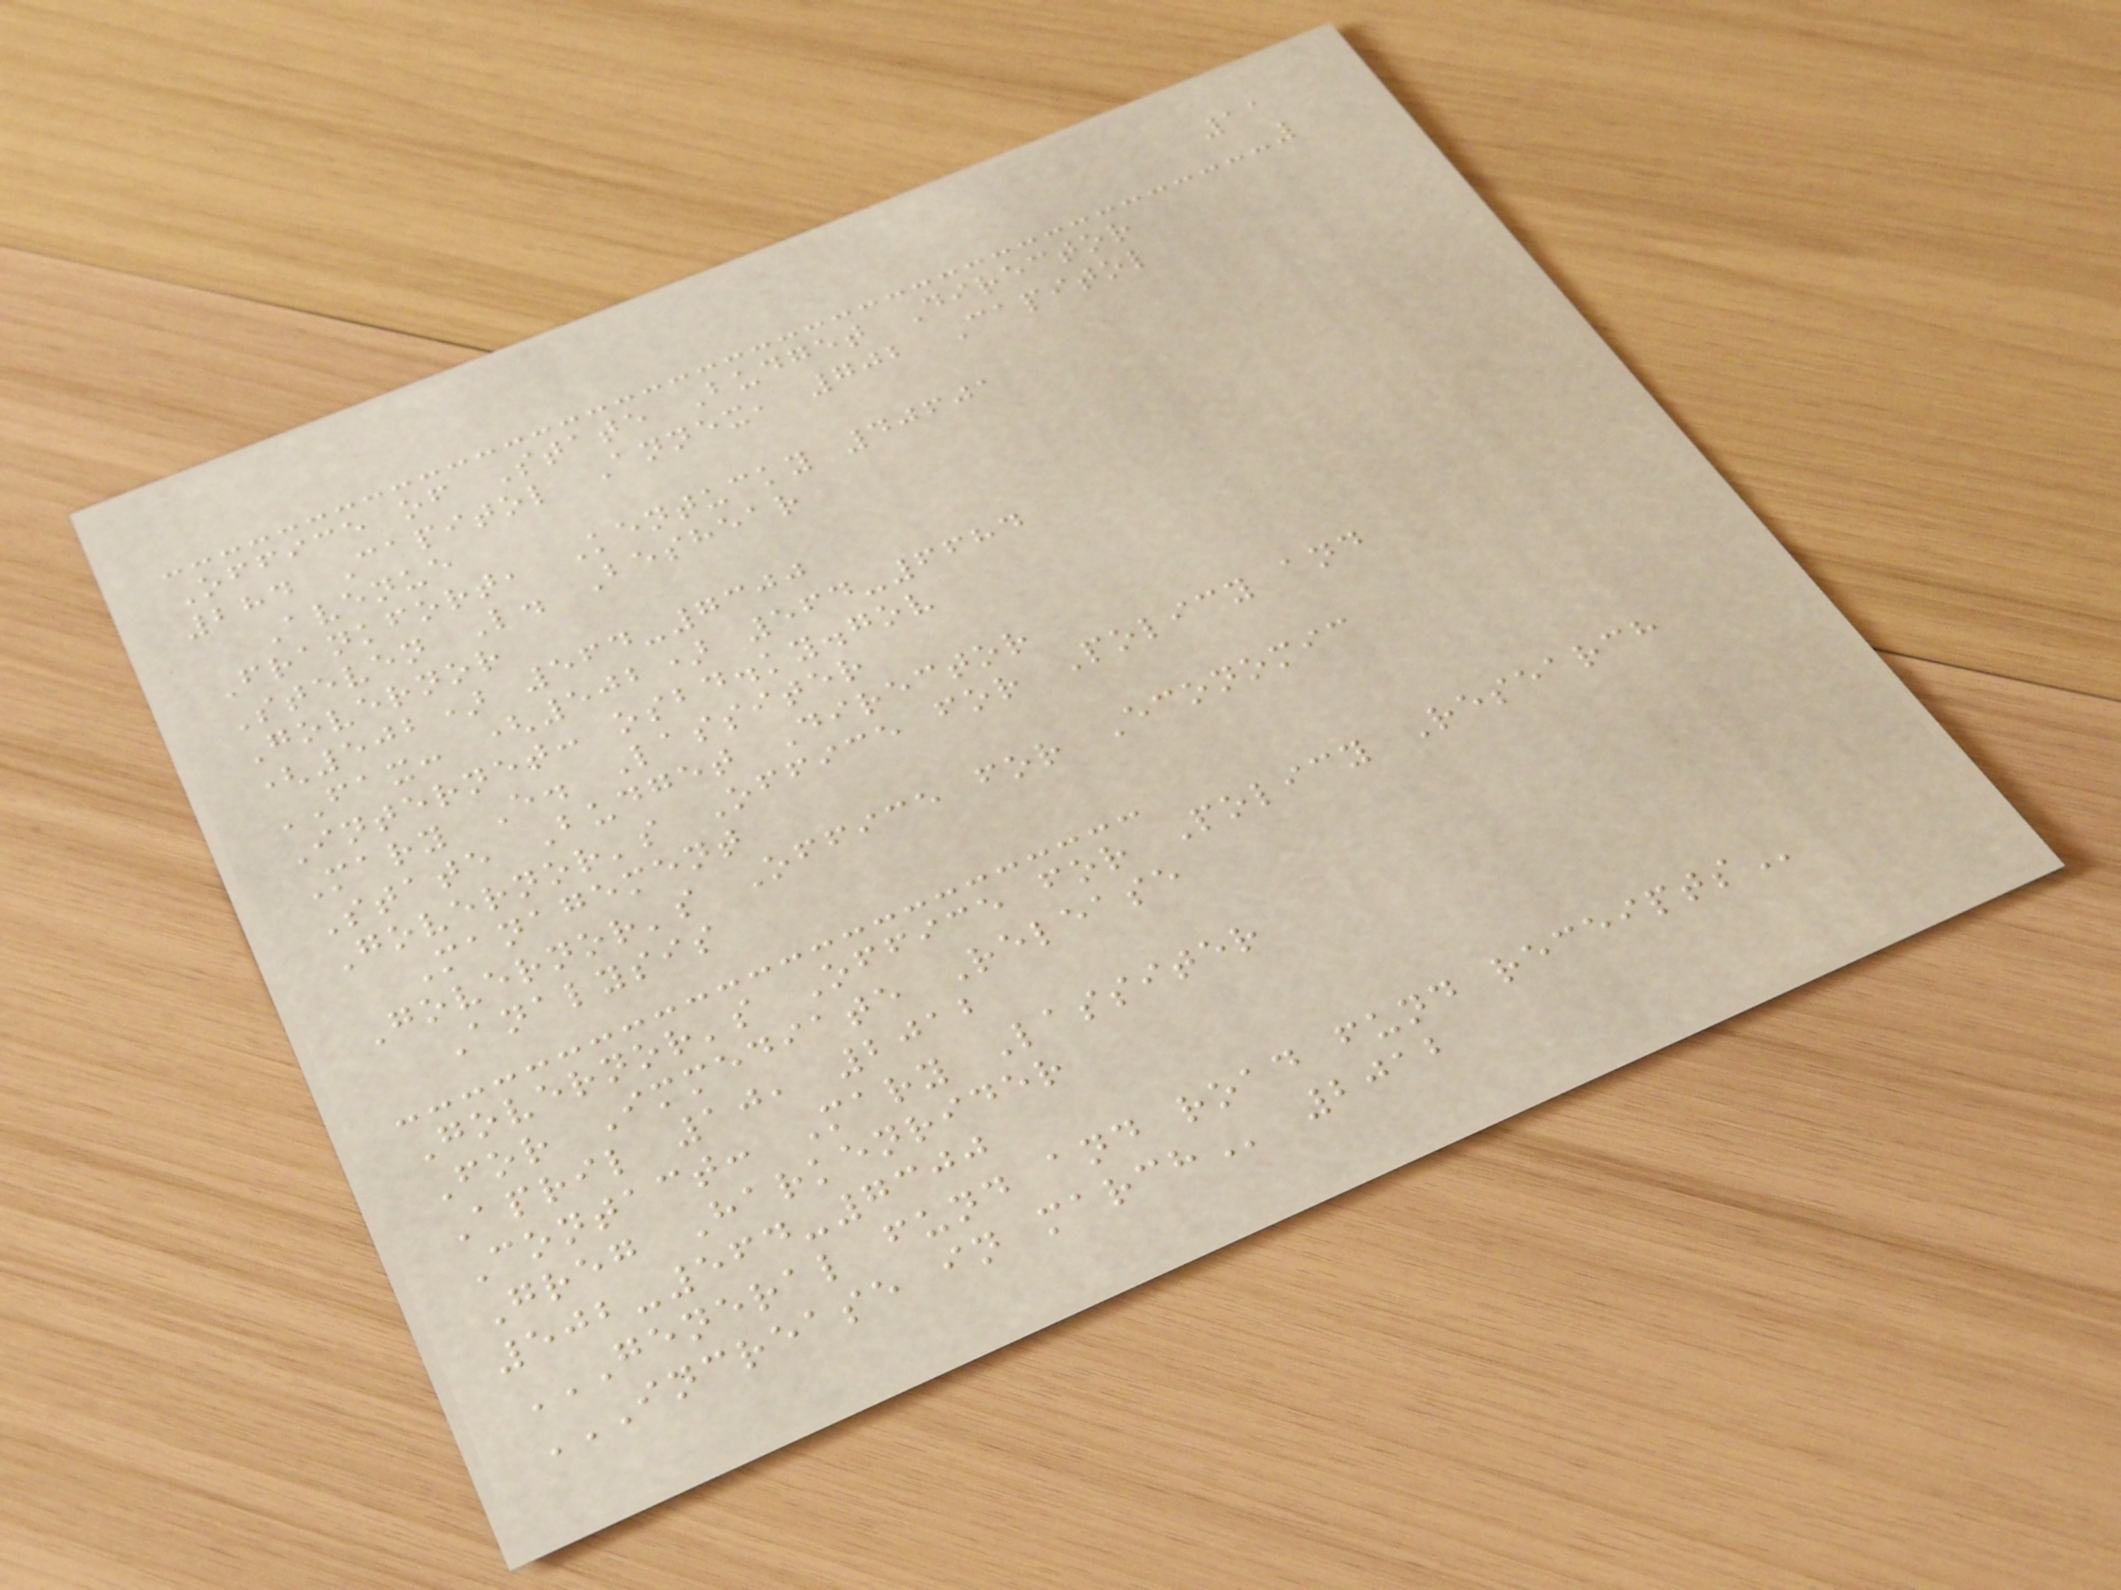11
Office of State Budget Director
284 Capitol Annex, 702 Capitol
Avenue
Frankfort, Kentucky 40601
Steven L. Beshear
Governor
(502) 564-7300
FAX: (502) 564-6684
Internet: osbd.ky.gov
Mary E. Lassiter
State Budget Director
Governor's Office for Policy and
Management
Governor's Office for Economic
Analysis
Governor's Office for Policy Research
For Immediate Release
April 10, 2012
Contact: Mary Lassiter
Greg Harkenrider
502-564-7300
GENERAL FUND AND ROAD FUND RECEIPTS
INCREASE IN MARCH 2012
